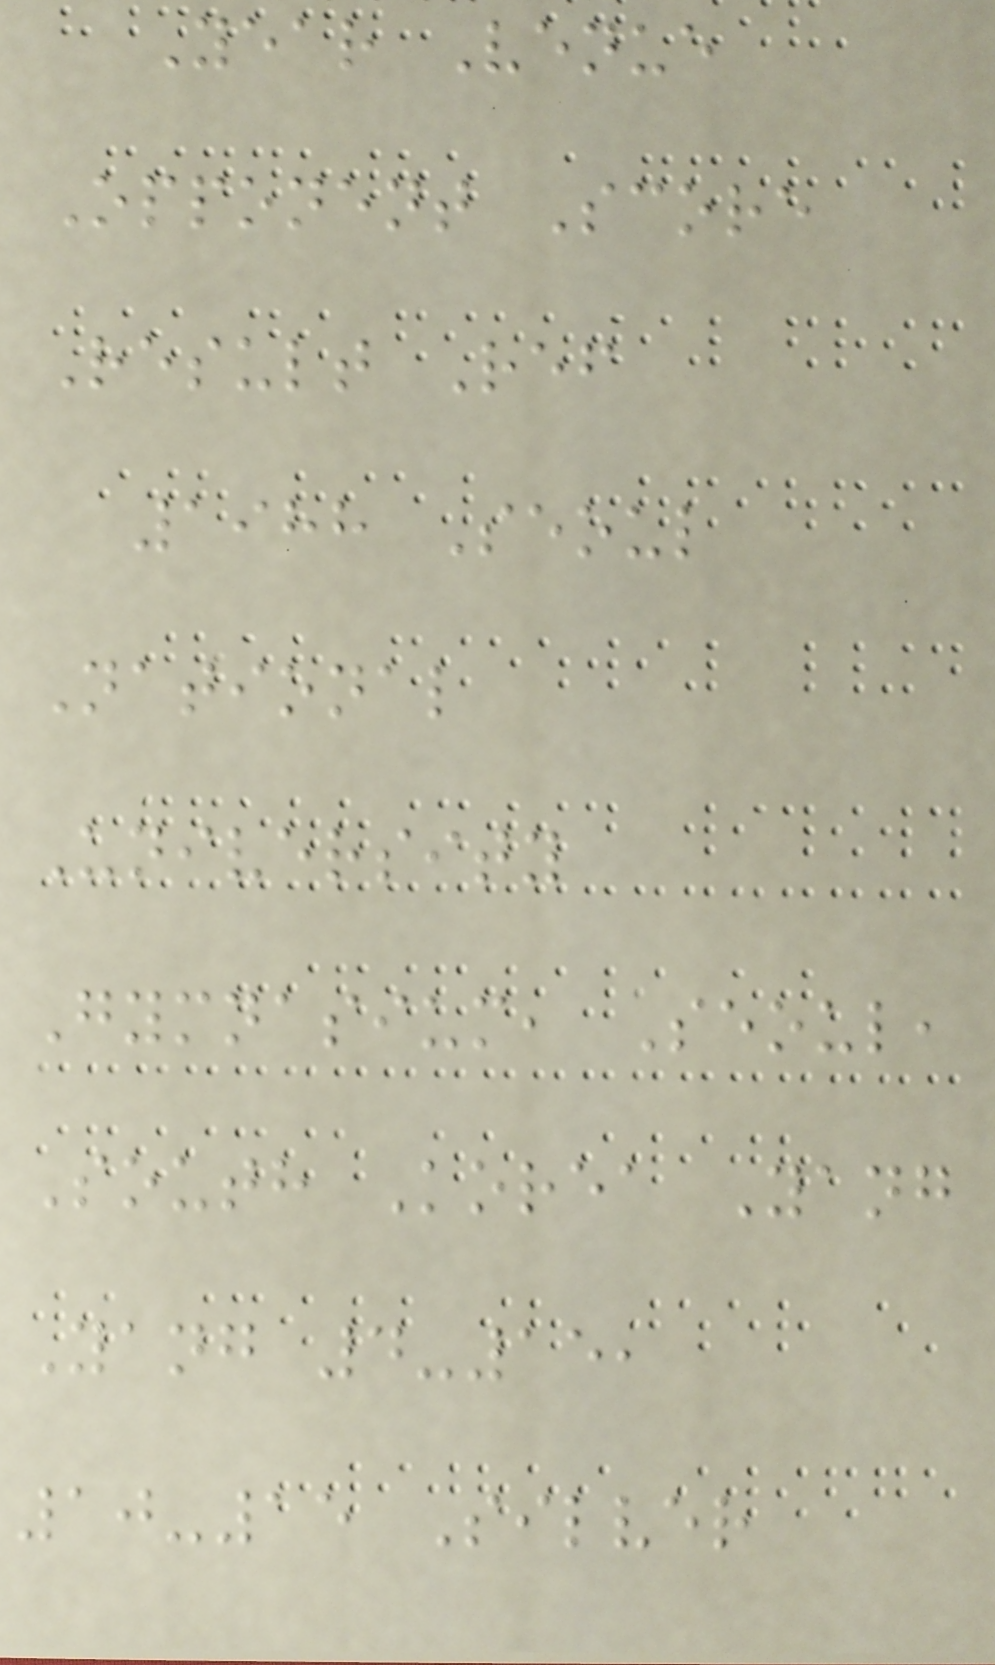Year Venue
Opponent Score
Result Ref
1988 Seoul
National
University
Gymnasium, Seoul,
South Korea Yang
Yang 4-15,
10-15 Silver
